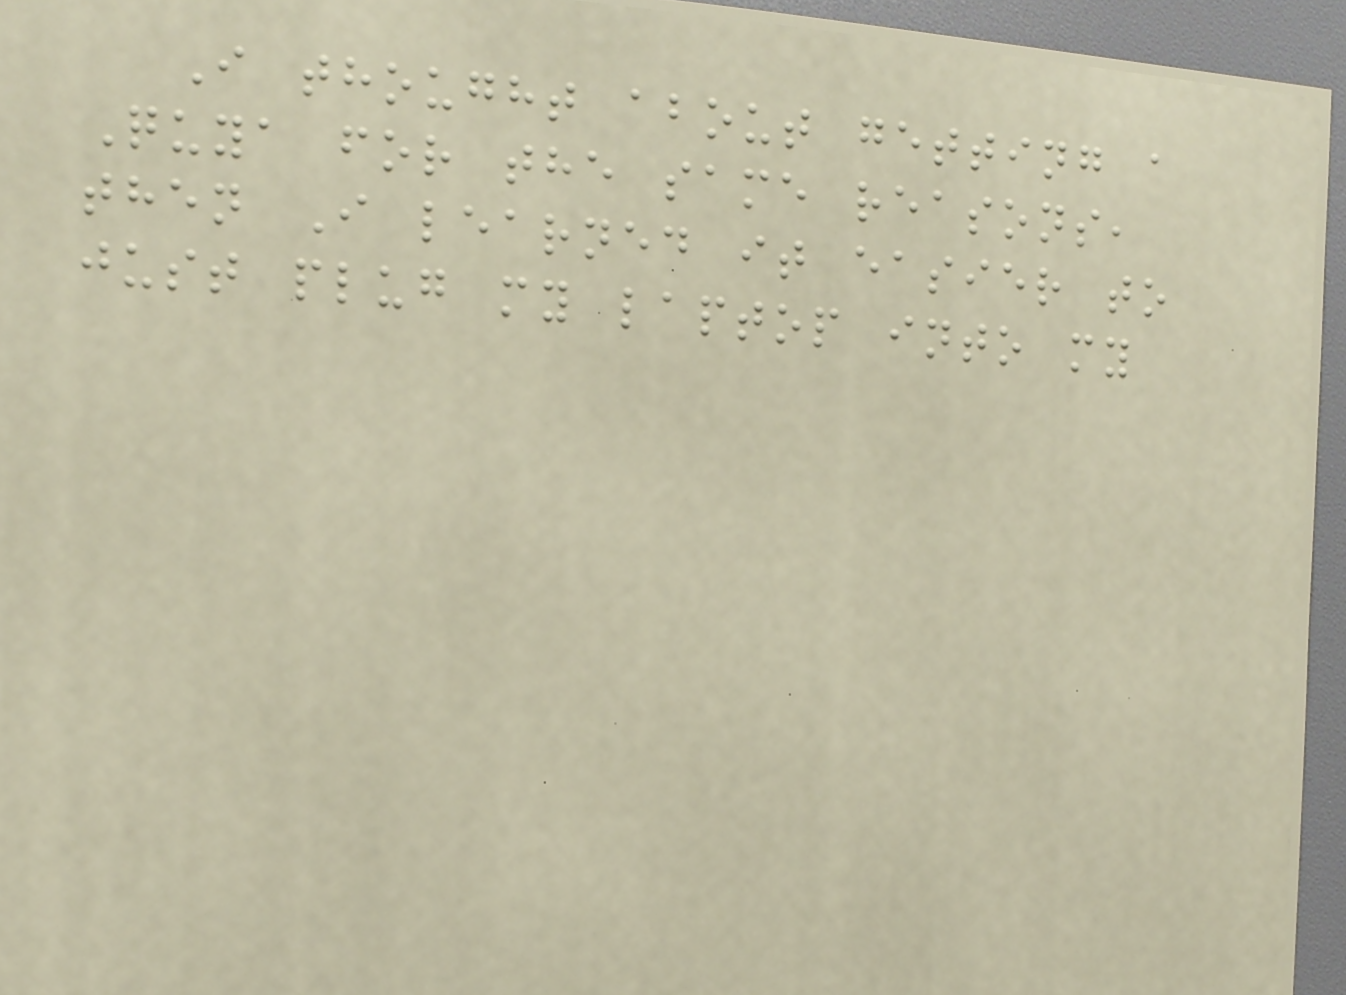I thought about getting a
Quya for the same reasons,
then I learned it easier to
just plug my laptop into my
